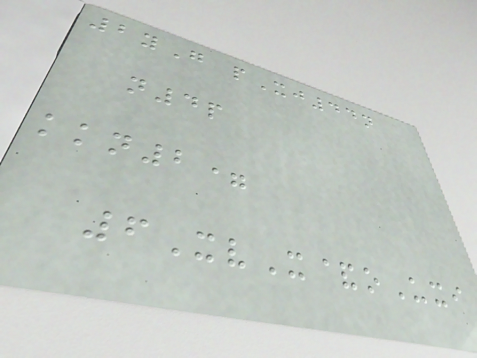2yG pXj44n
n4p
kkn2=
6XvX&oUxi
